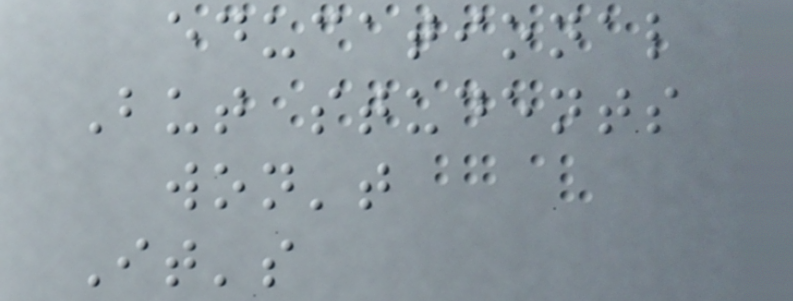educational
But students
won't
It's
